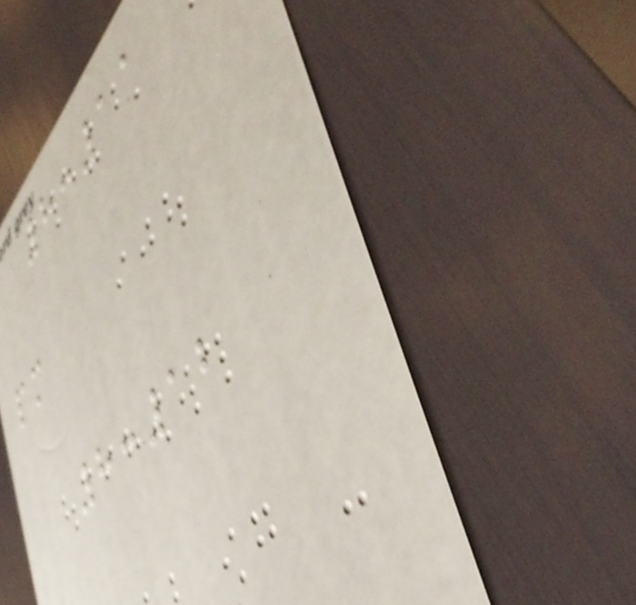8:11
pm
8:12
